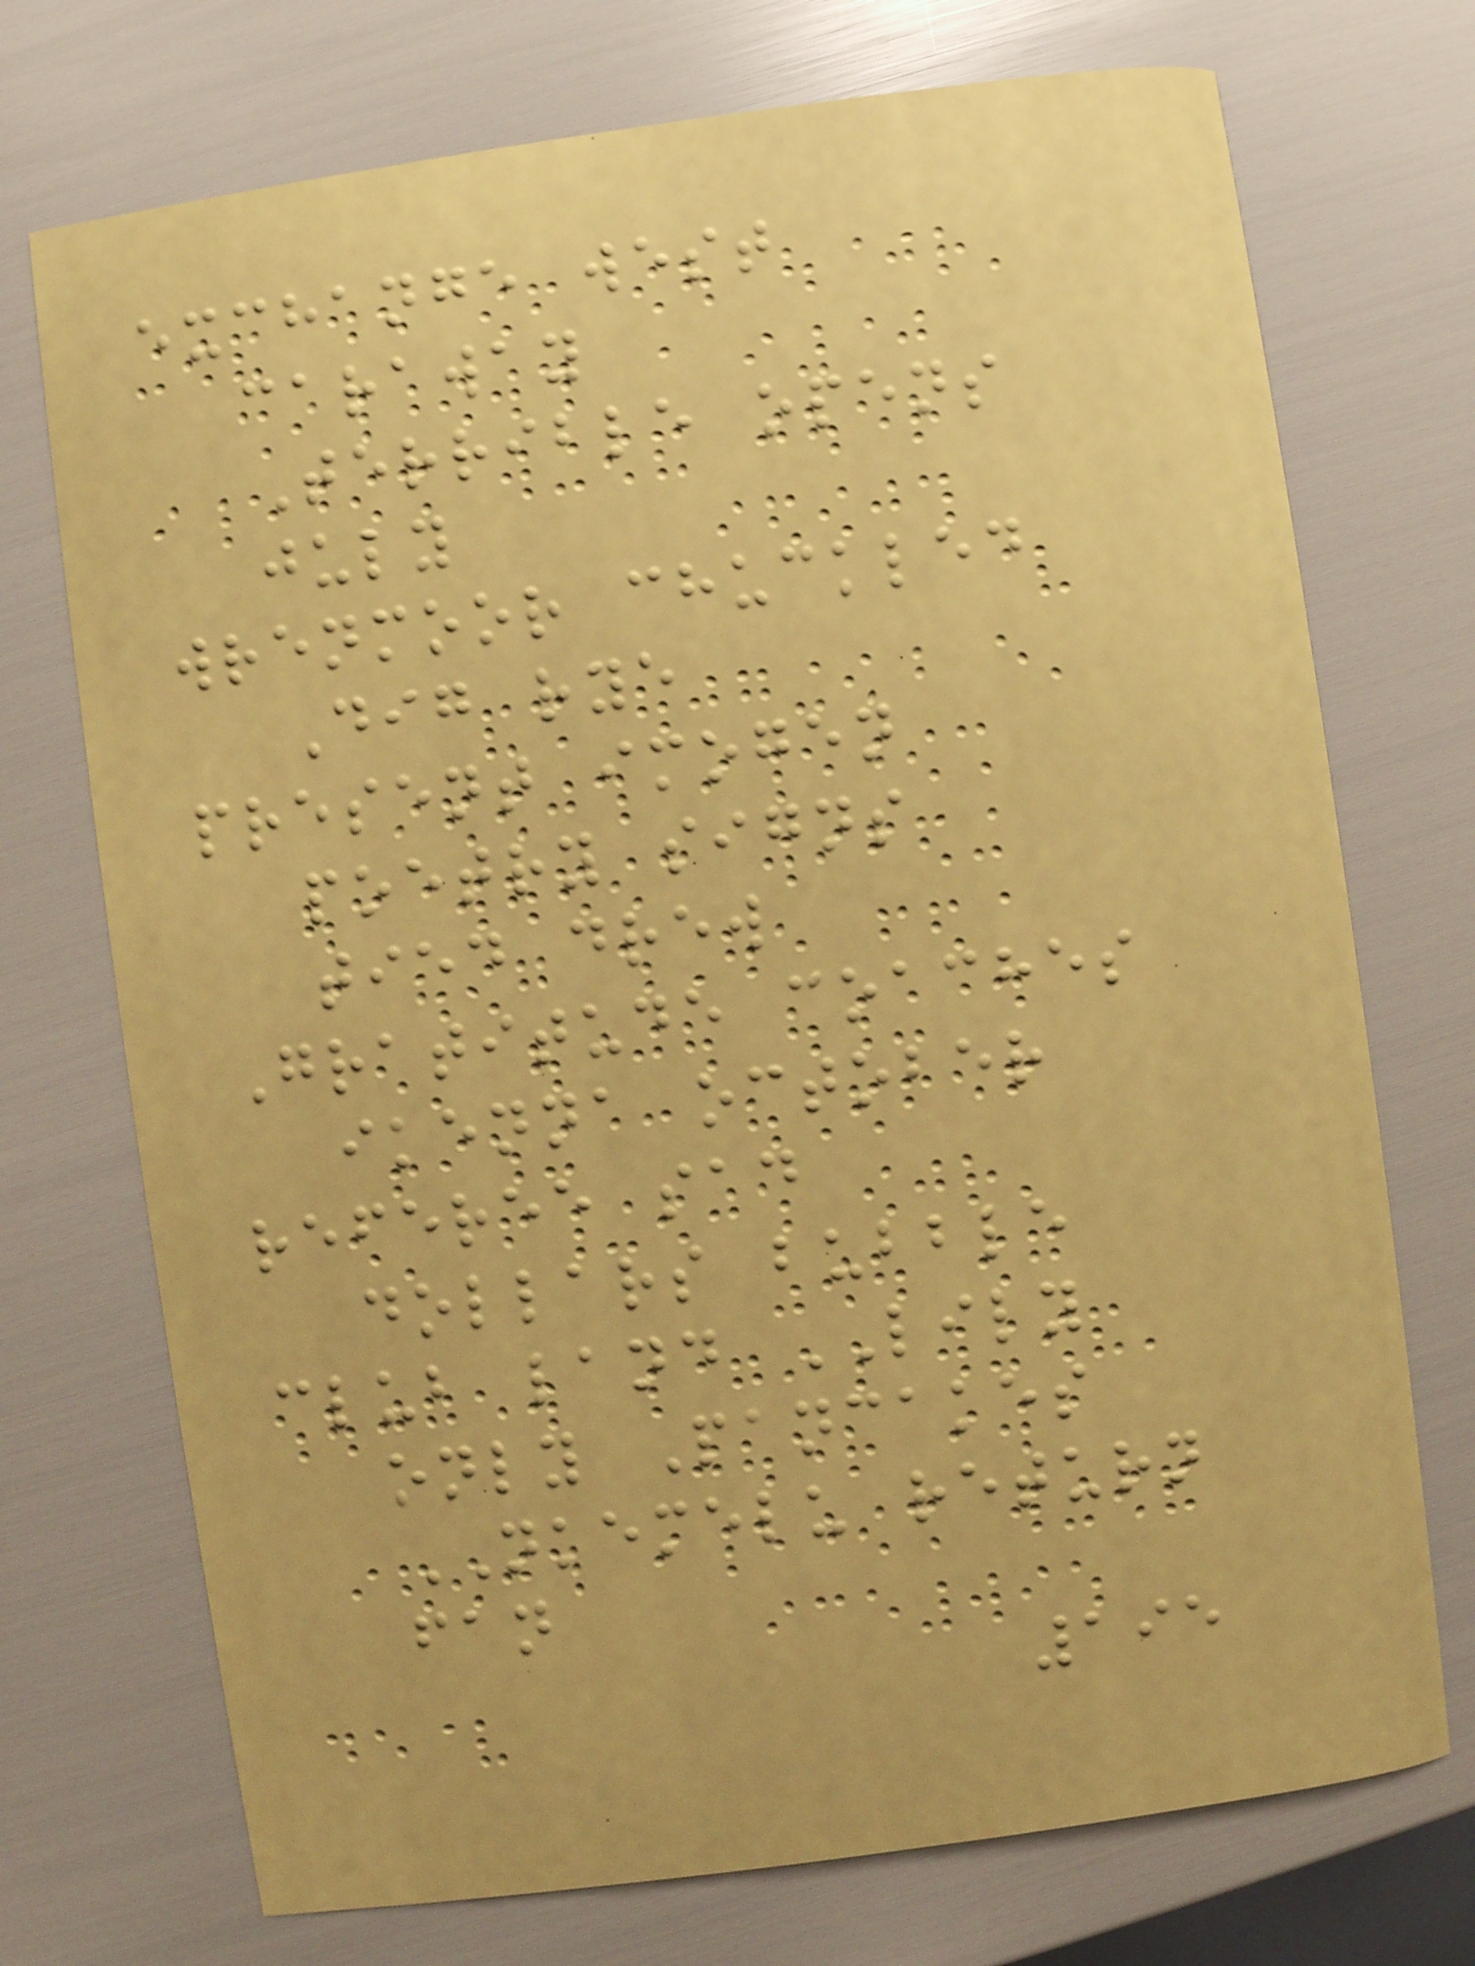exchange west
caraway
Terrible opens
july
wrenmoor chuckled
Dig rye
present imogen
poetry signs
tied drew
Gratitude coaches
ikenna october
referee sad
dollars bubble
club land LILY
only Pancakes
NKEMELU return
fan
195
